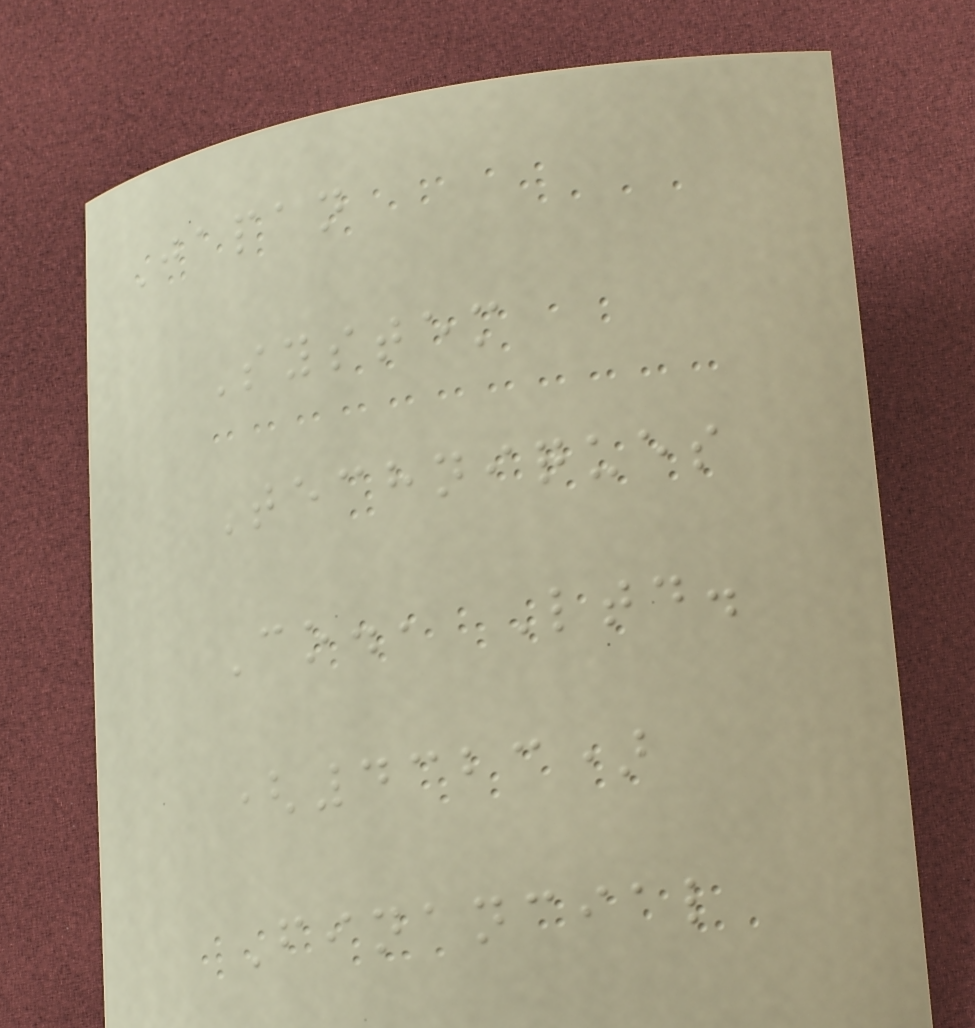Japan
System
Techniques
Co., Ltd.
(4323)
Financial
